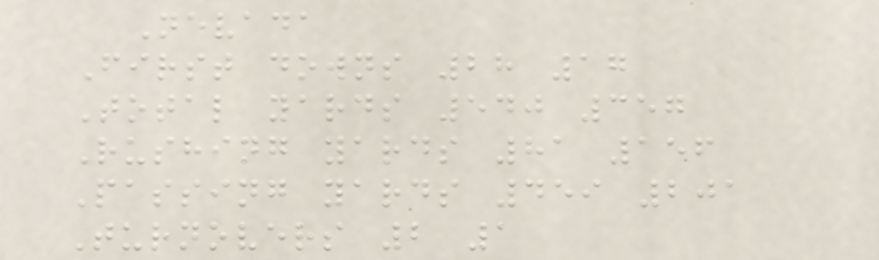Nevada
First downs 28 17
Total yards 540 357
Rushing yards 81 156
Passing yards 459 201
Turnovers 2 1
